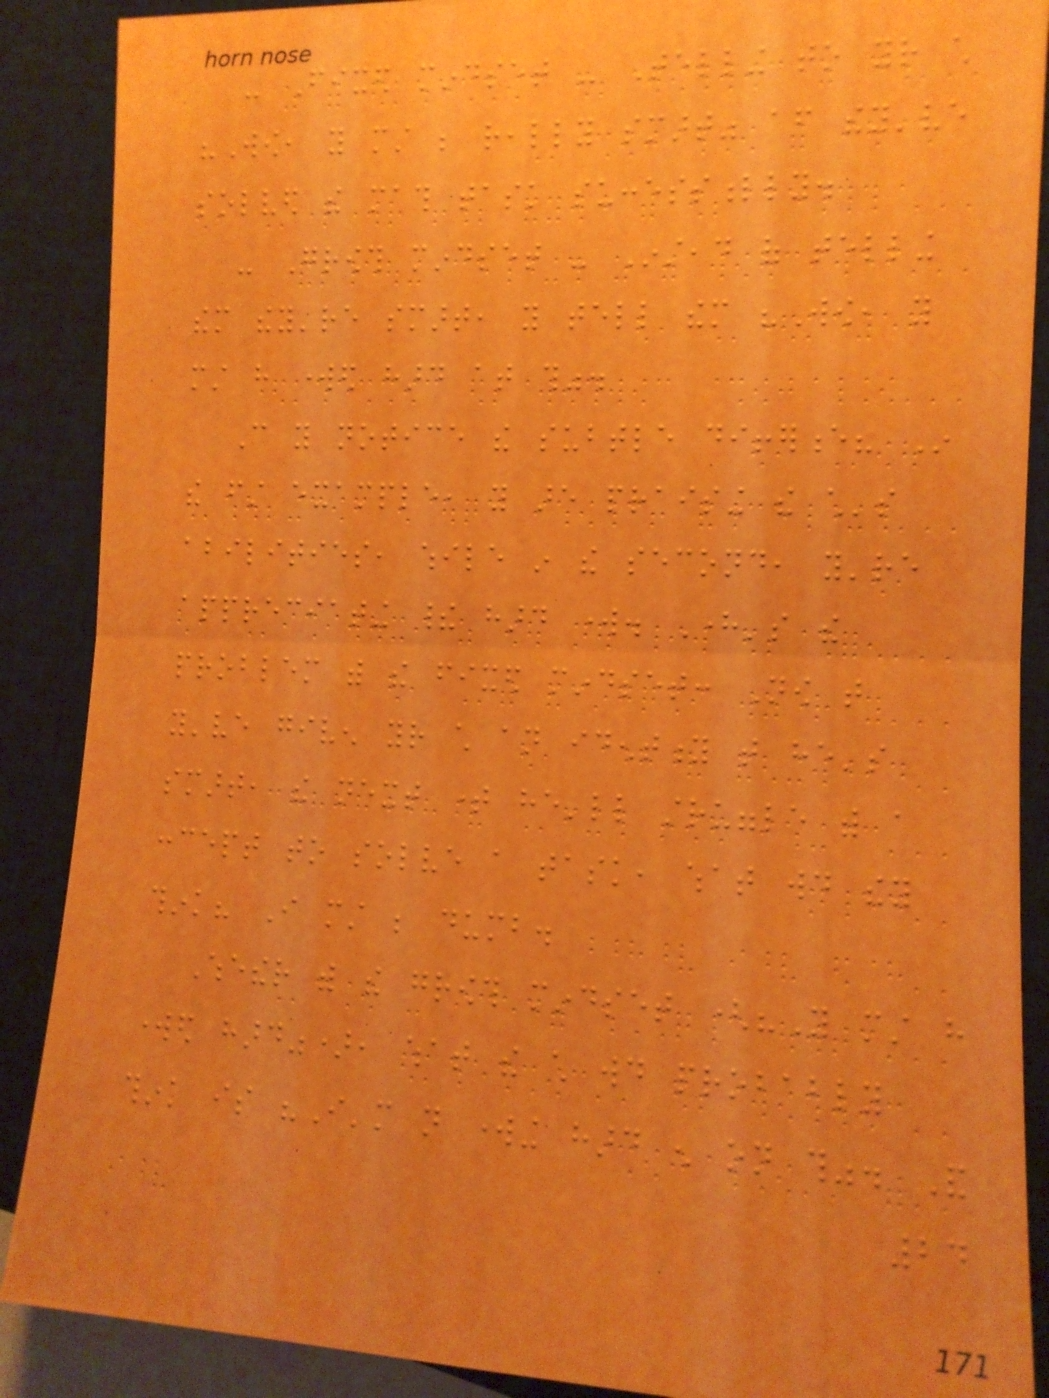- Fixed mindset - Telling to your child
"Wow, you must be really smart" after they've
solved the math task successfully.
- Growth mindset - Instead of telling
them they're smart, you tell them "Wow, you
must have worked hard at this".
Can you notice the subtle difference? In
the first example, you are praising the child's
abilities, while in the second, you're
appreciating their hard work. Here's the
problem with the fixed mindset: Now that
you've given your child an identity that he's
smart, the next time he'll struggle with a
concept to solve a task, what would they
think? I must be dumb.
Whether with the growth mindset ("You must have
worked hard"), what the child would probably
think is "I'm not working hard enough on this". And
24
